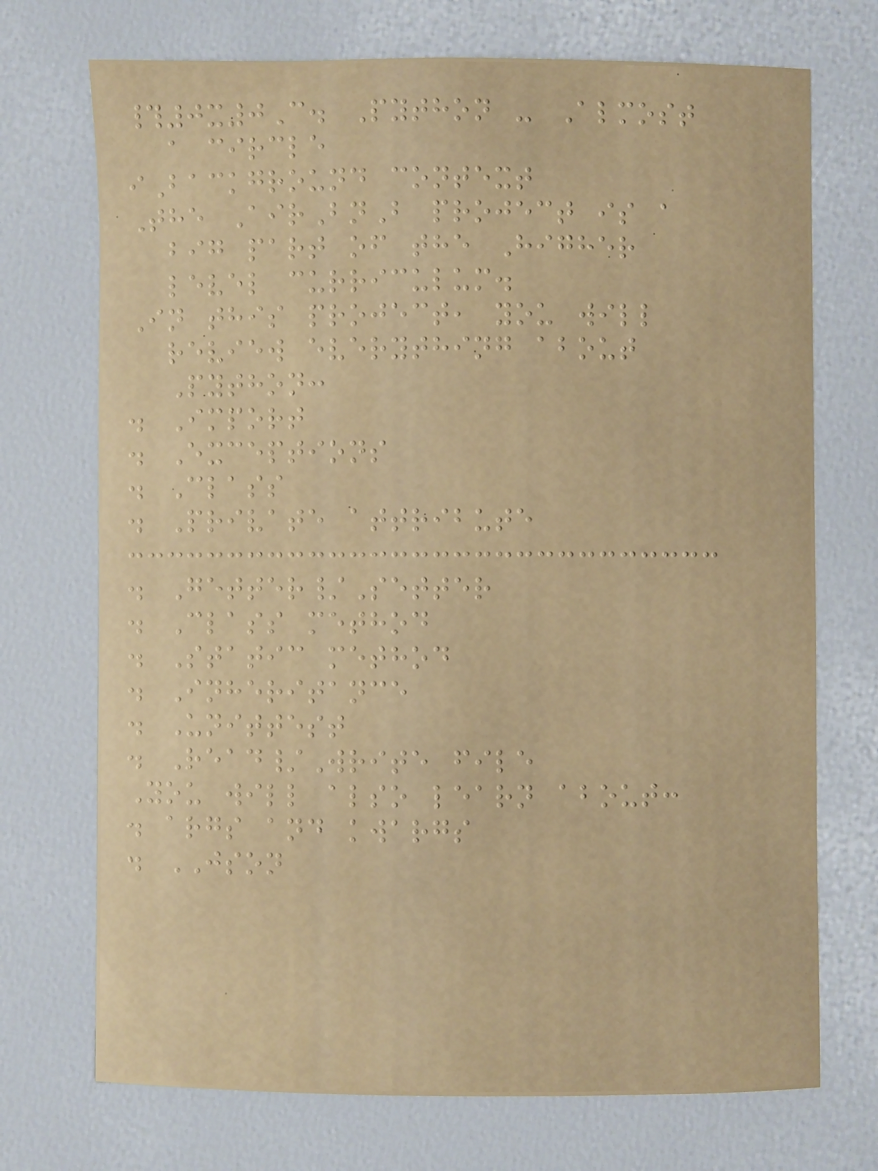#0x0C. Python - Almost
a circle
iBackground context
The AirBnB project is a
big part of the Higher
level curriculum.
In this project, you will
review everything about
Python:
. Import
. Exceptions
. Class
. Private attribute
. Getter/Setter
. Class method
. Static method
. Inheritance
. Unittest
. Read/Write file
You will also learn about:
. args and kwargs
. JSON
